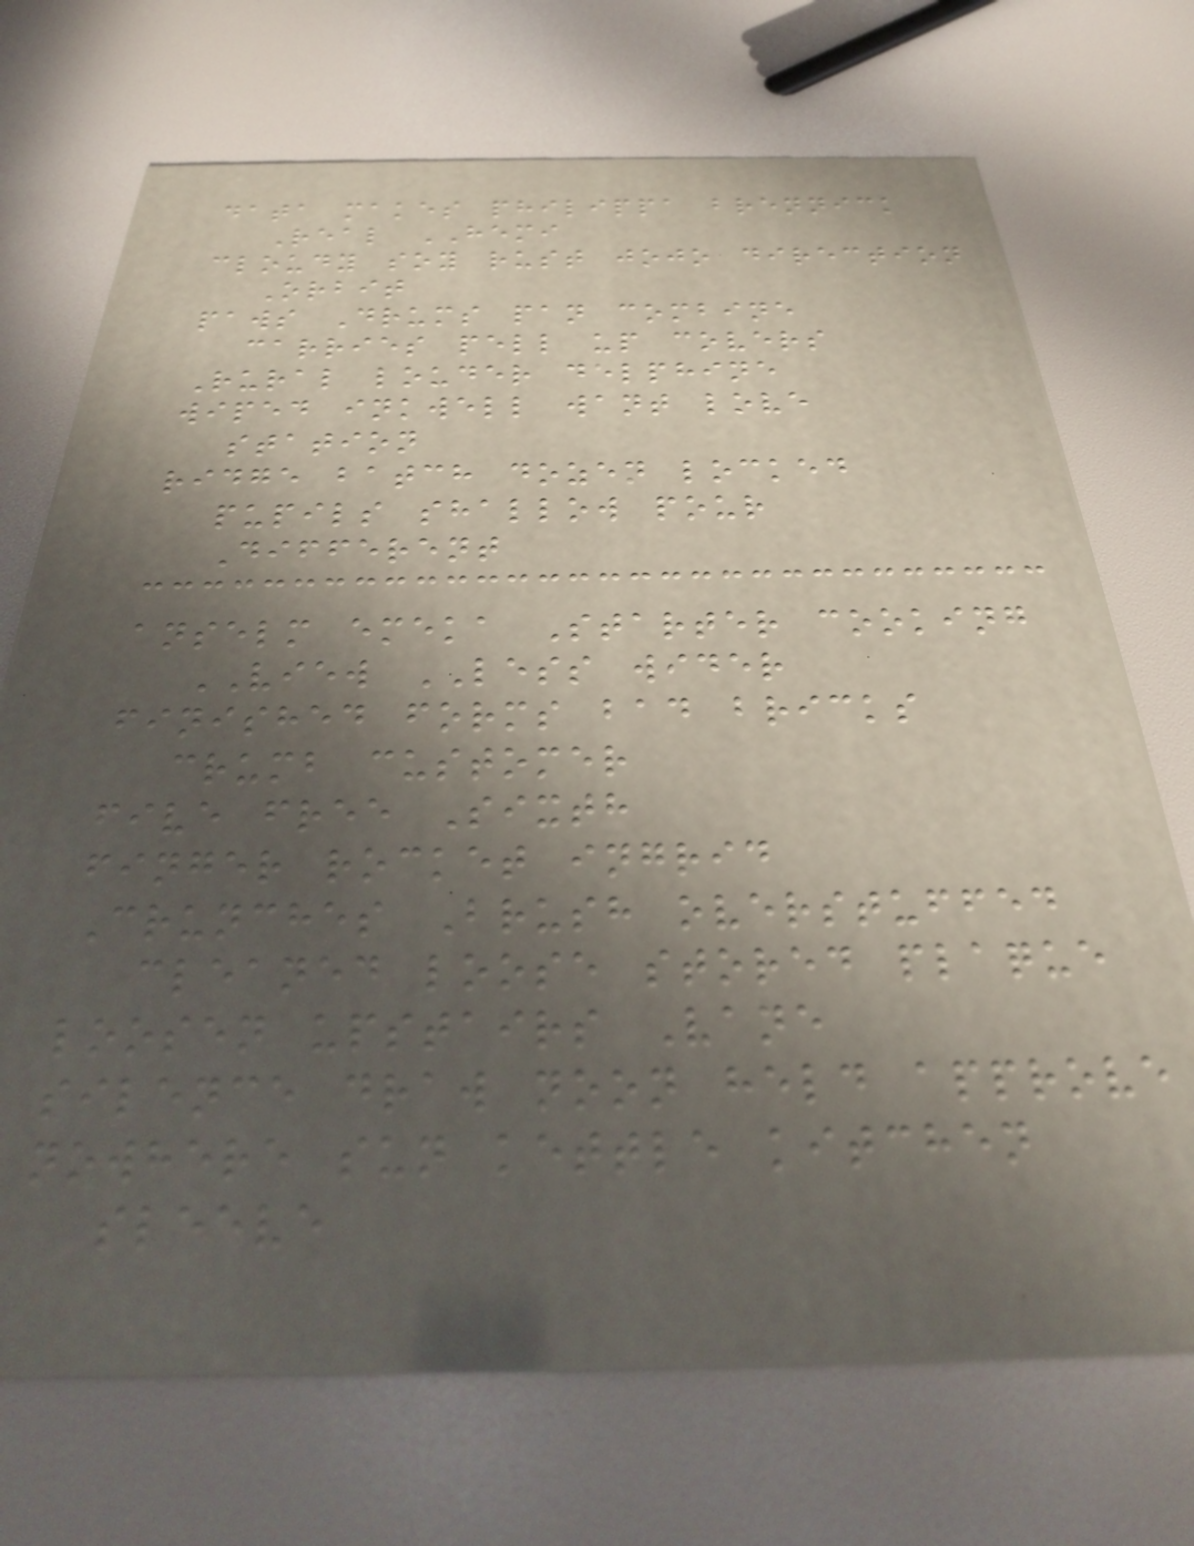data makes philippa brennick
Real HEMI
cloudy soy rust jojo direction
Orbit
paws Drums pan combine
carries pell up covers
Rural louder delphine
wiped inkwell want love
station
ridge batch dozen locked
pupils shallow pour
Different
anselm emeka Starter cooking
VIEW LESS wider
finished forms bad bricks
crumb customer
five free Sixth
finger rocket ingrid
Crunches Brush overstuffed
cleaned loose stored plaque
loosen upstairs Vane
silence draw noon held approve
nowhere sun kettle kitchen
sleeve
